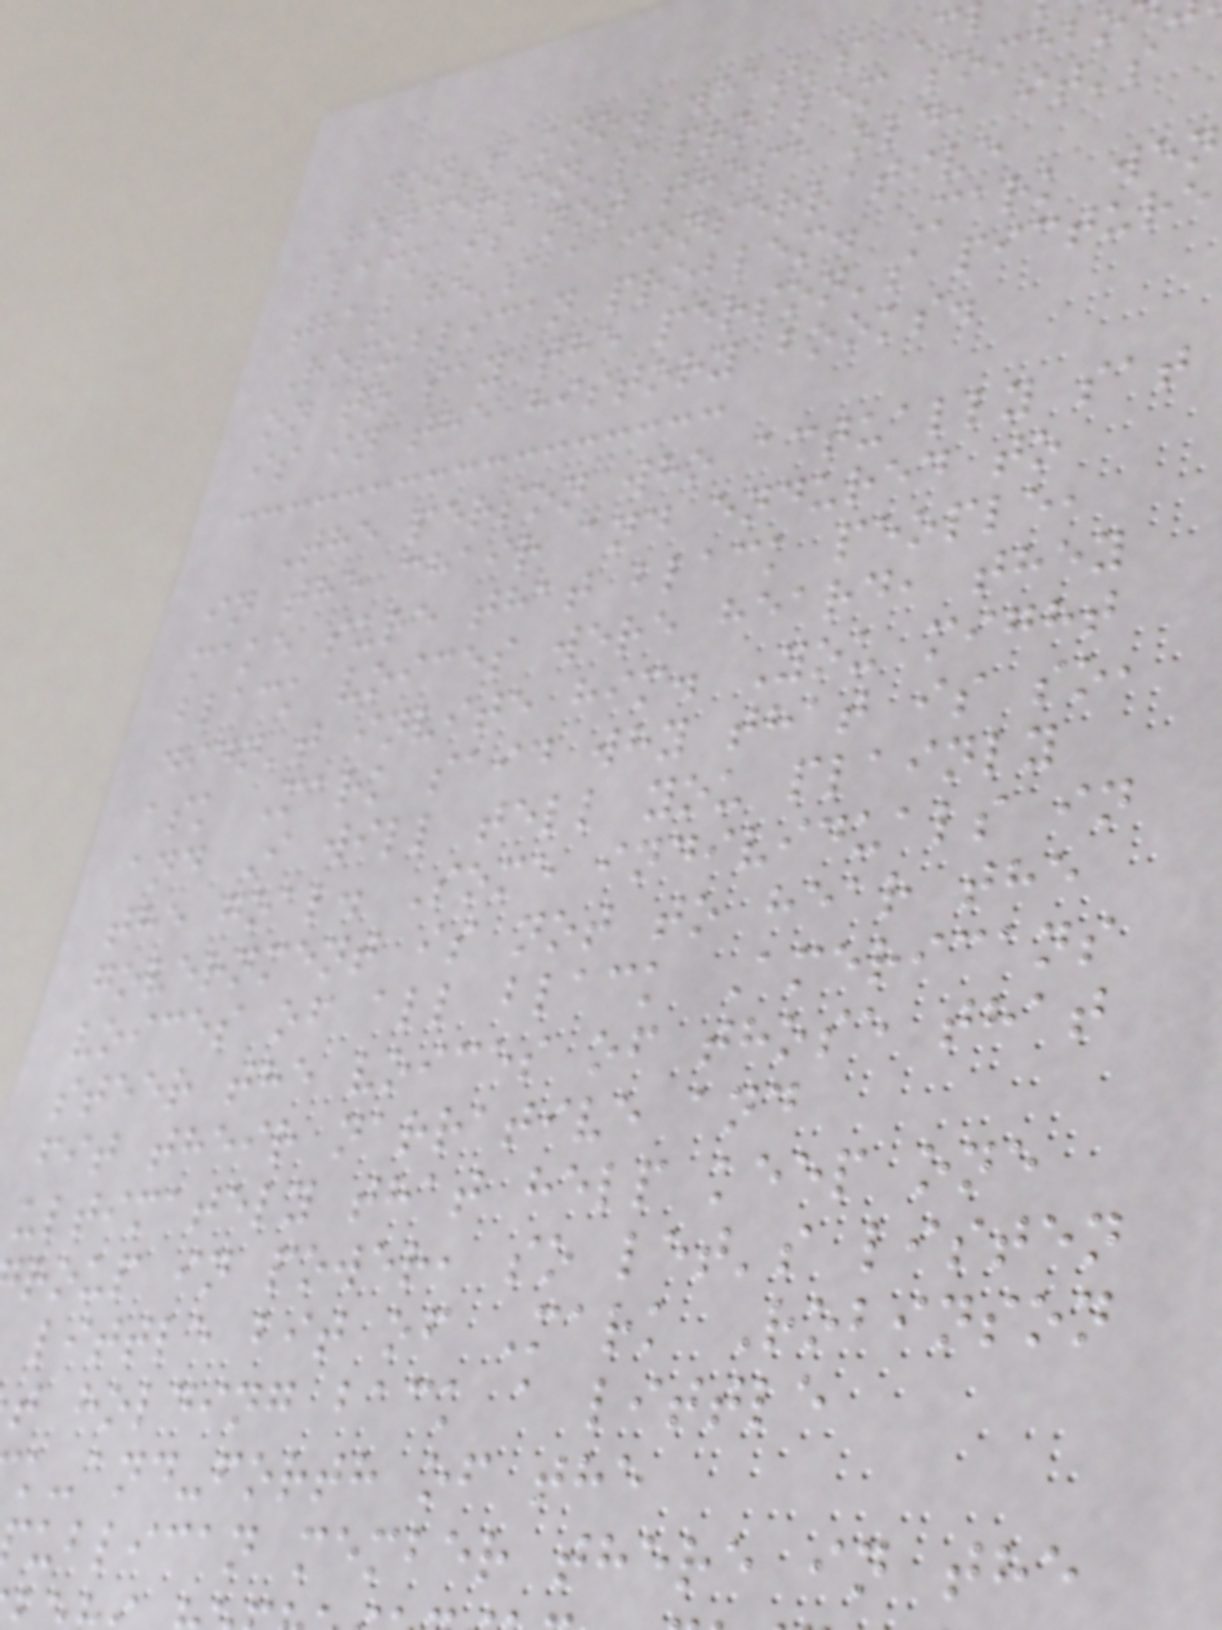don't know what's C
Henderson's problem somebo
black is not these old, it's
that he's a conservative
Republican problem. Mark wen
on to say the person's picture
is in the history books.
The person who actually sat
in the chair and endured to
make sure that black people,
black voices were heard, they
didn't invite him. You might
ask Mark said why that is so,
and I will tell you plainly
the goal. Some individuals in
government is not to hear the
voices of all black Americans
steer the voices of those that
fit their narrative and
ultimately that help keep one
roup in power, so let's listen
little bit of Mark Robinson
t holding back a little
k-and-forth of the
ublican member there in the
